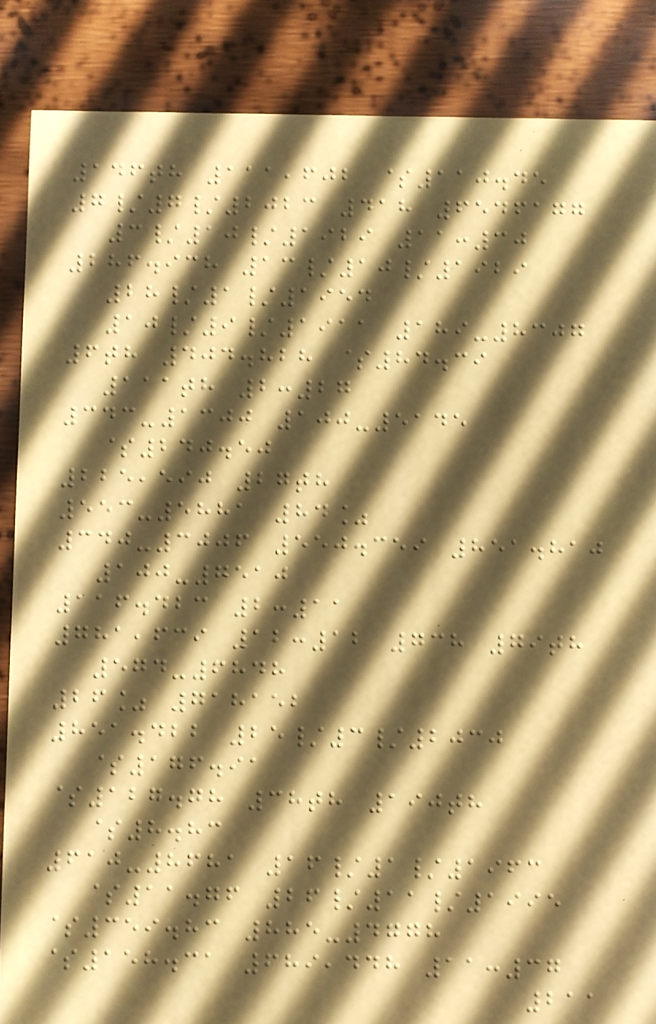146th 111,602 $110.45
7/7/2023 418 6546177
3/10/1929 11:30
286.938 13/10/1929
28/1/1954
10/9/1911 189-8307
6th 404.828 $84.39
111th 2:27
343-1300 100-5145
$240.50
225,590 27th
553-5881 84%
340-3006 550.359 851.810
100-7510
116.423 2:11
781,639 12:12 738 79th
574-6848
26% 718152
851.422 25/3/2030
$176.91
$127.78 38th 190th
$8.83
610-8681 16/1/1963
$11.76 26/11/1995
$359.83 885-4778
$158.31 689,448 11:37
211
